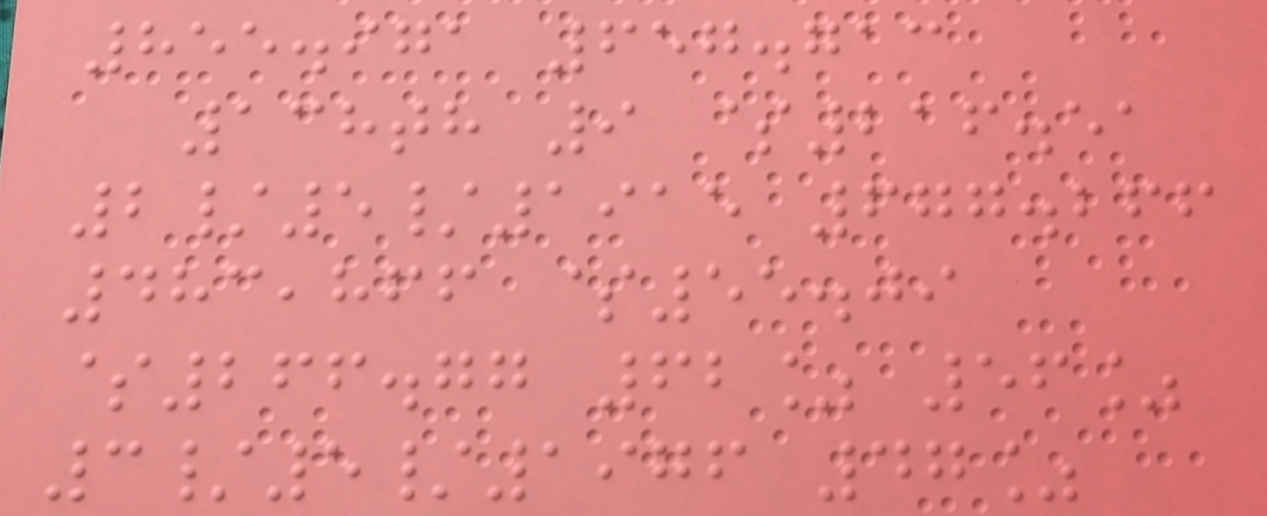855.971 657.713
138th 9 $216.51
2/5/1915 677.266
483,866 $55.09
$266.77 62% 56%
3/5/1976 47%
